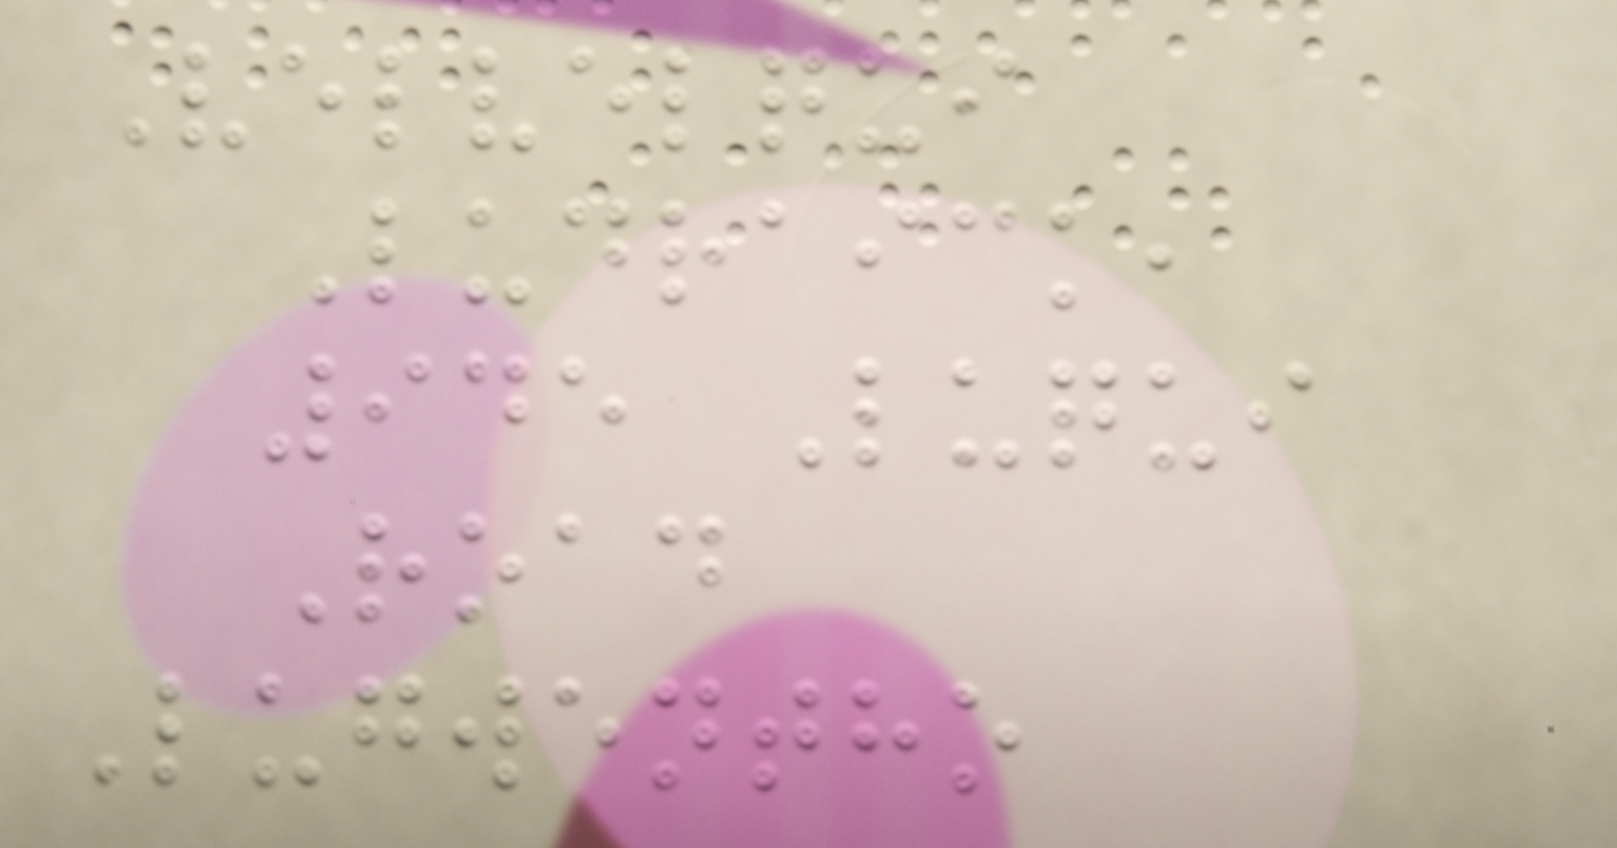Velvelqui
Ludraick,
945 Luqui
Road
Lugwentho
